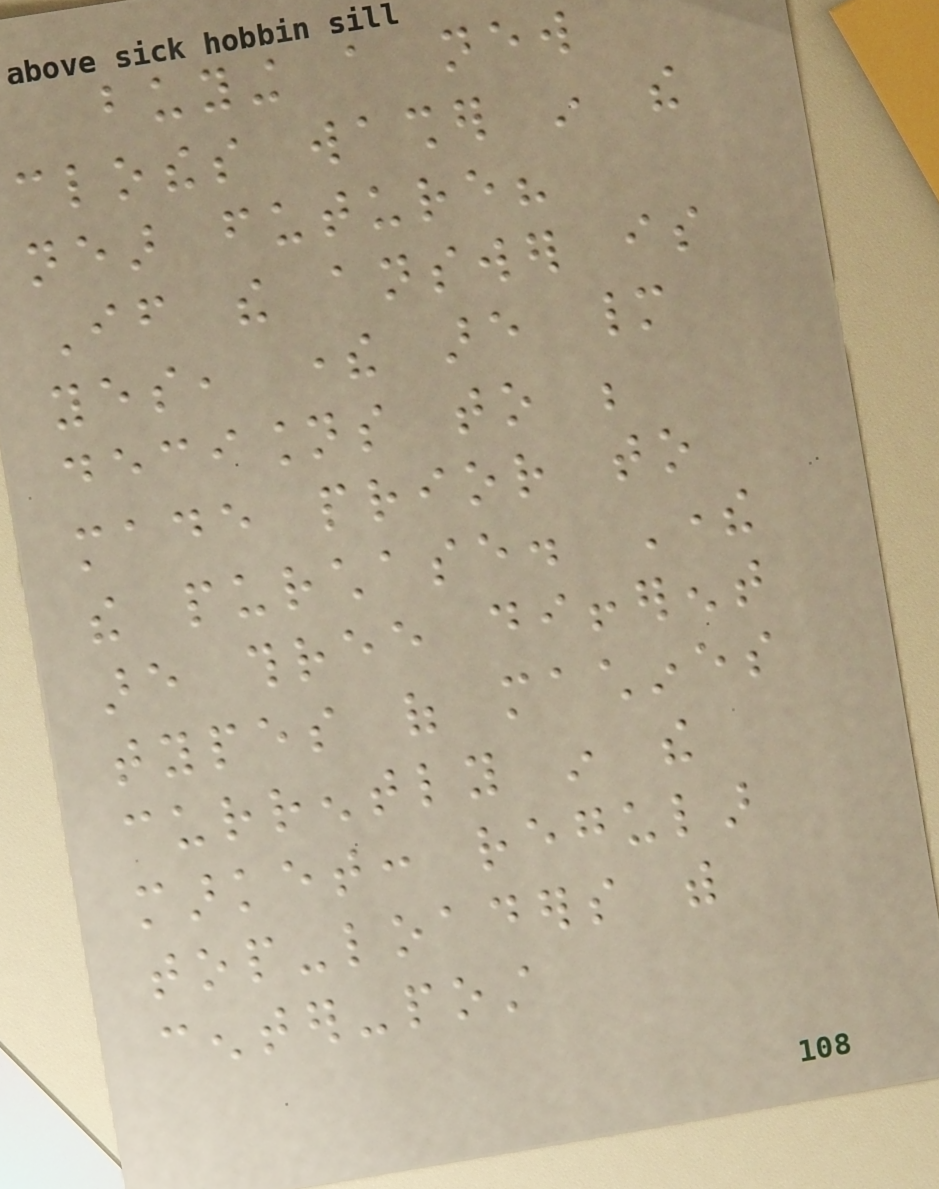buying a new
clothes washer in the
near future?
If the answer is
yes, there are many
decisions to be
made prior to
the purchase. There
are three different
types of machines
currently in the
market: regular
top-loaders with
center-post
